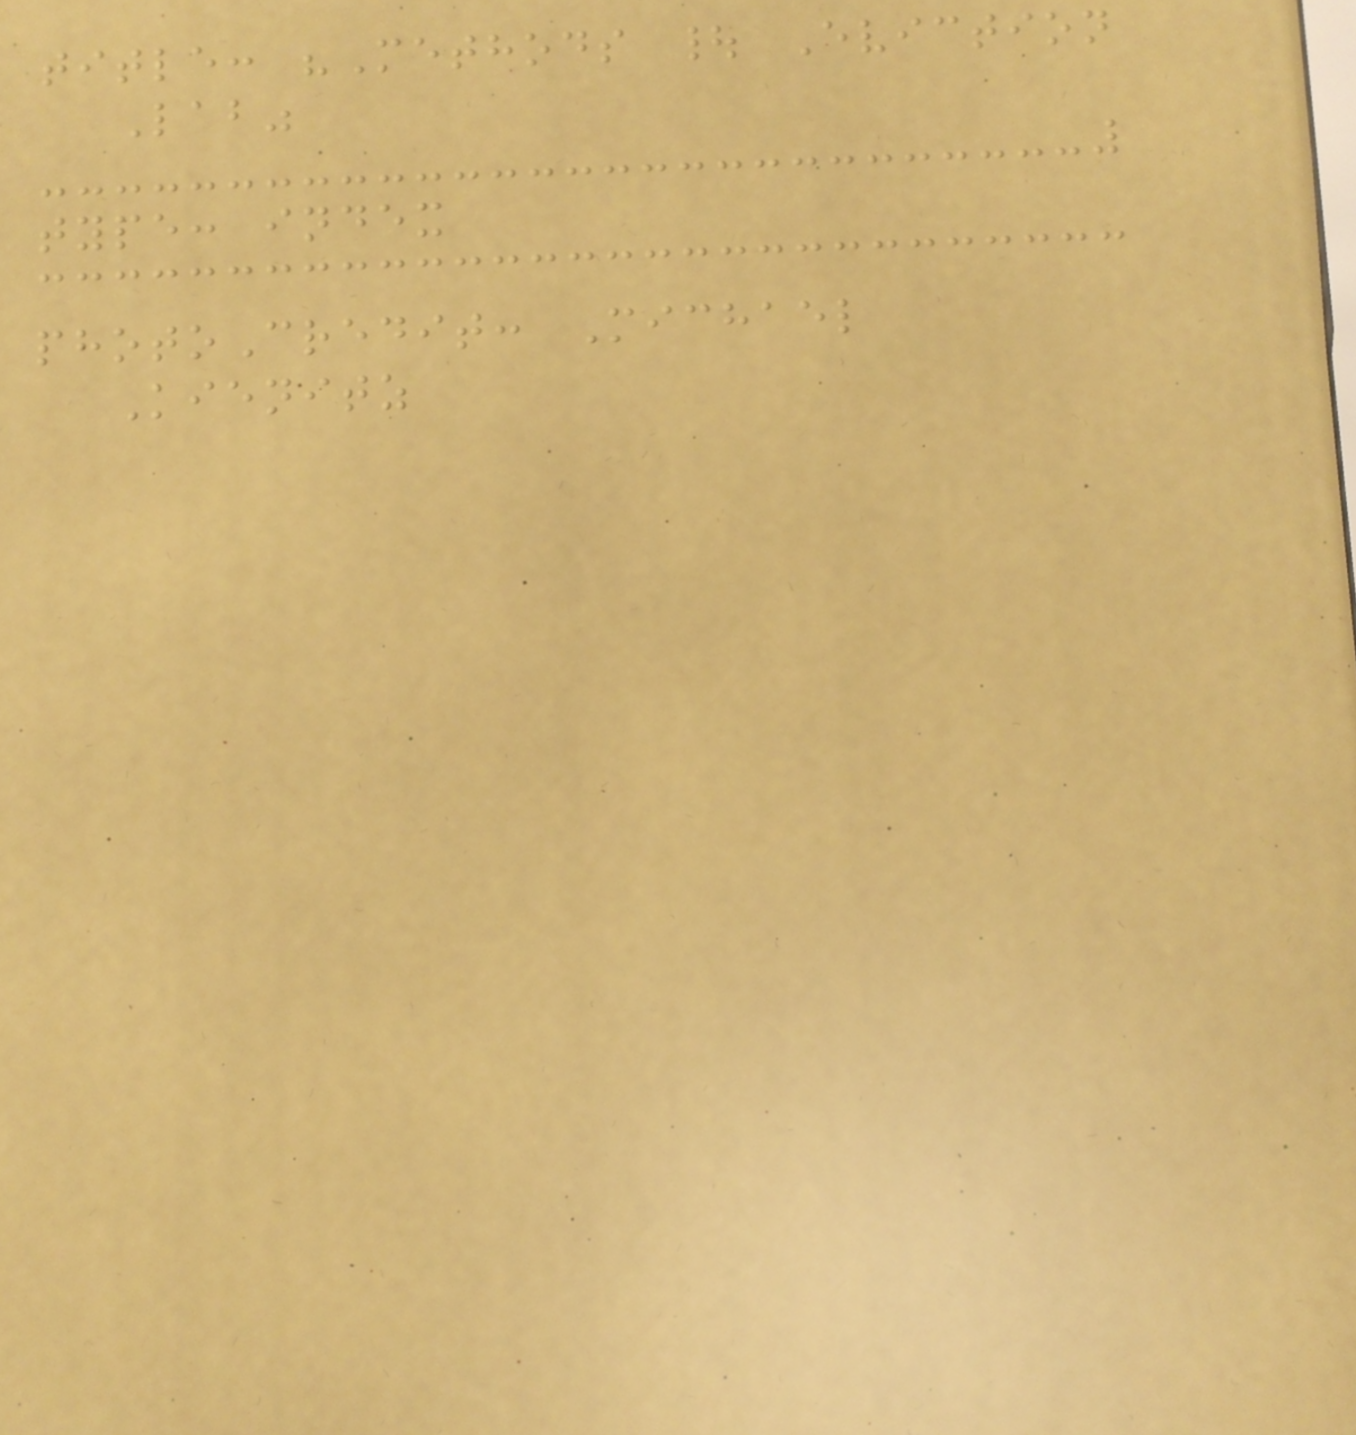title: "Methods | Eviction
Lab"
type: index
photoCredit: Michael
Kienitz
